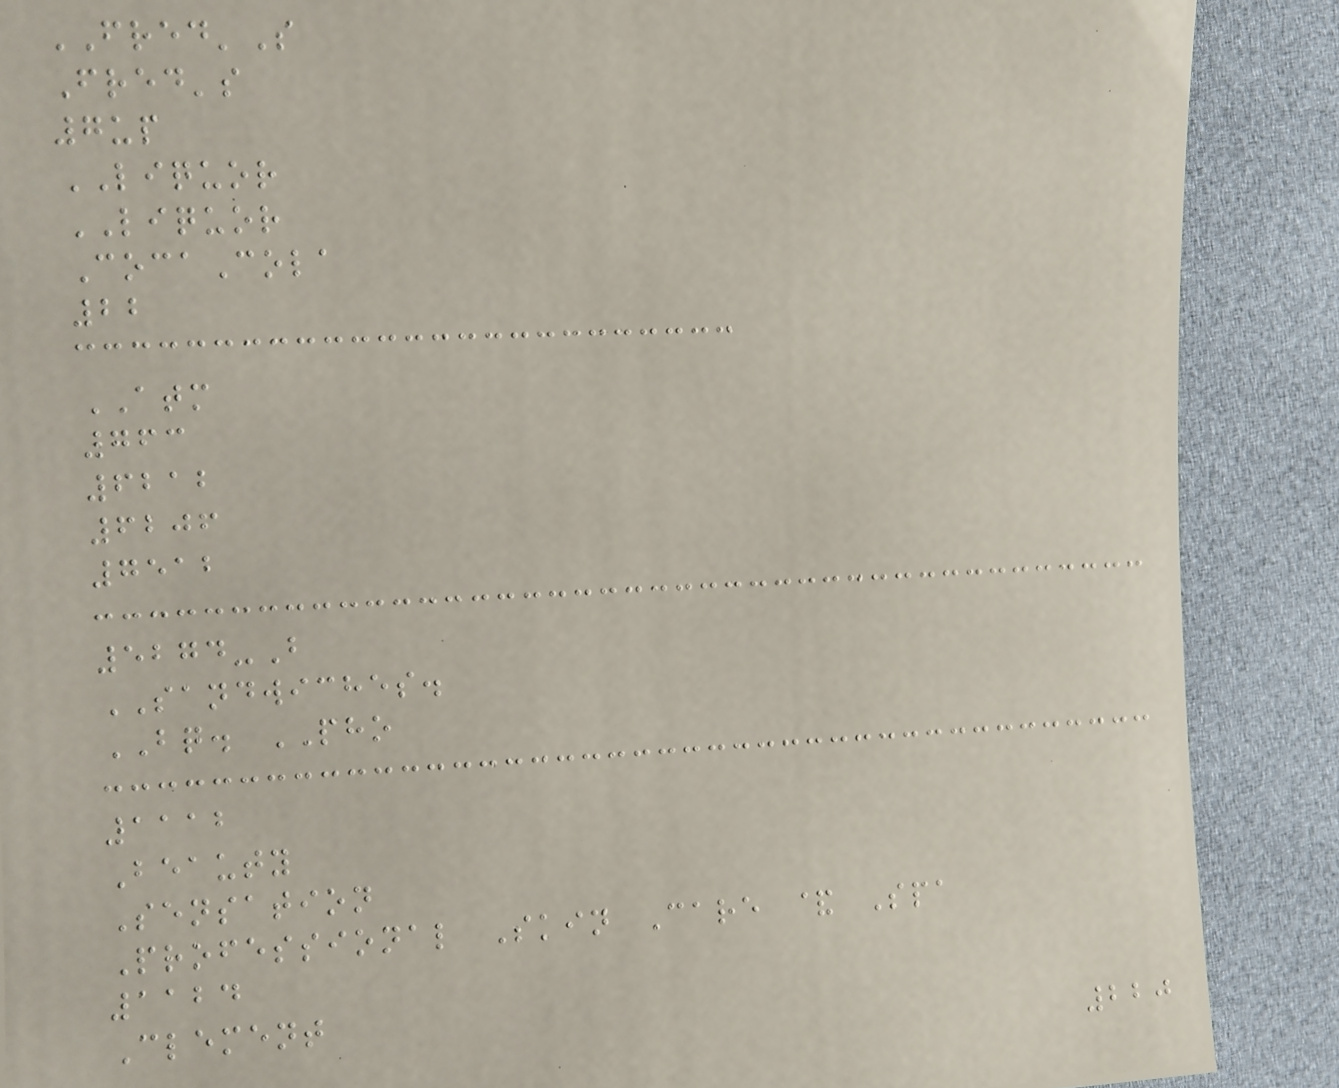FRED'S
Fred's
7up
LIQUOR
LIQUOR
CocaCola
22
ATM
763
6212
6206
7512
5274-B
SANDWICHES.
BQ. PHO
1112
Beauty
Sensation
Professional Skin Care & Spa
1124
Clement
220
